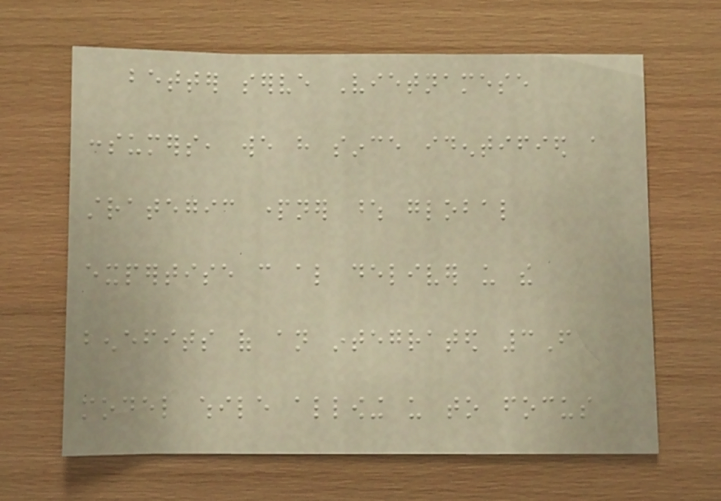better serve Vietnamese
consumers, we have since identified a
strategic partner whose global
expertise can also deliver us the
benefits of an integrated 3F
model while allowing us to focus
